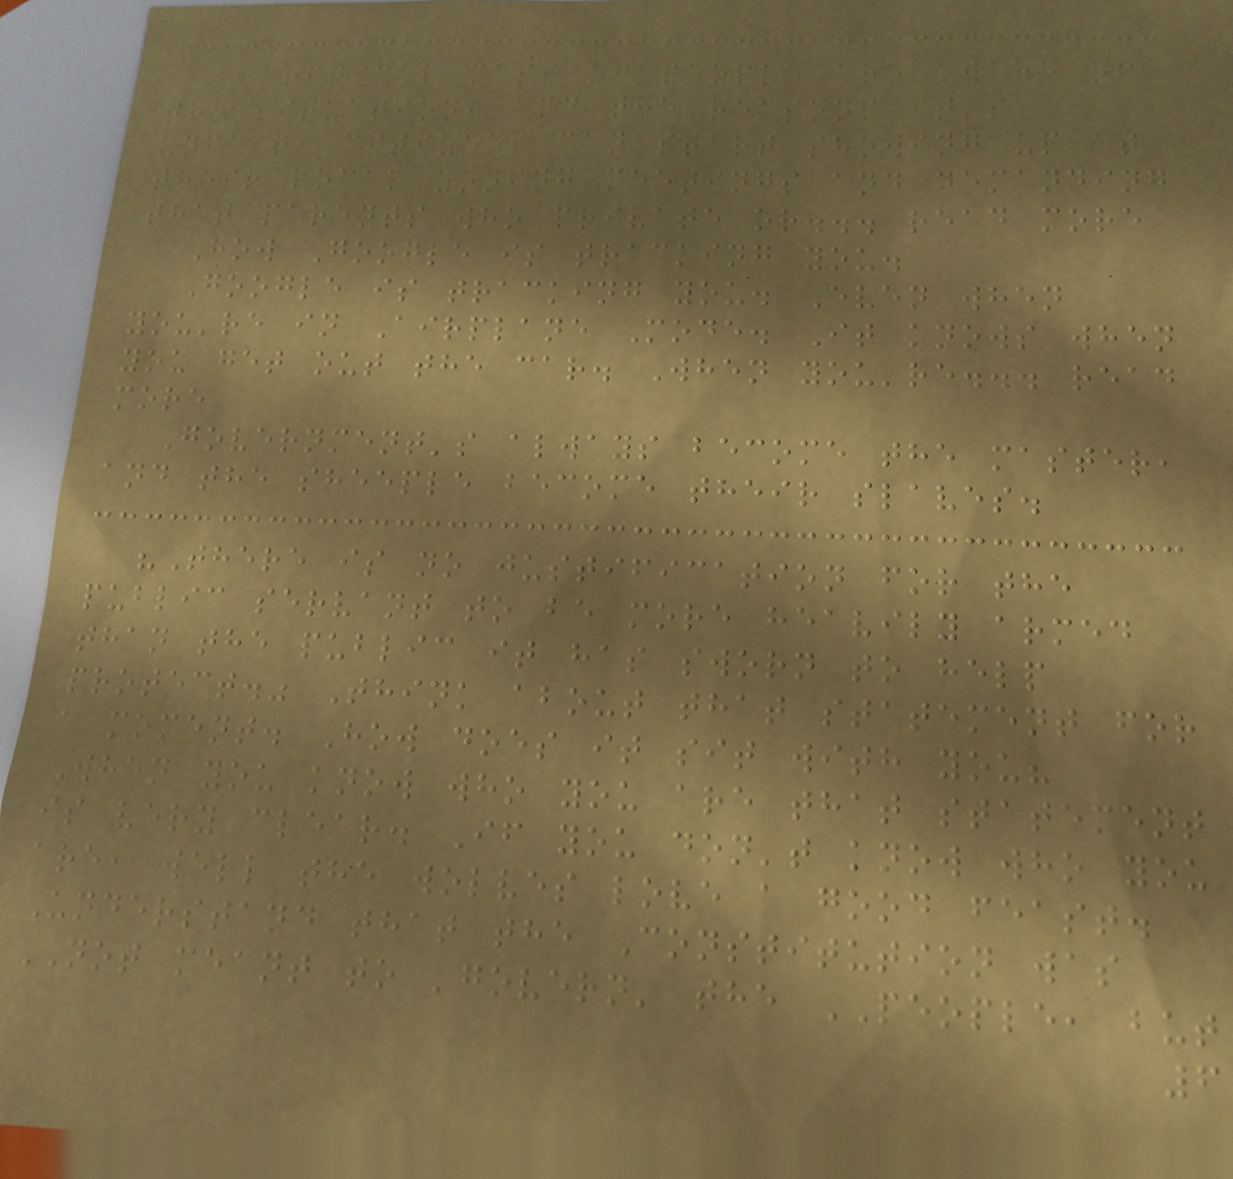a critical mass of people are aware of
the situation, and the reasons it's
unfair, citizens can start showing up at
their local zoning meetings and demanding
that parents who private or... read more
How Google is tracking you.
Google is tracking you. Even when
you're in Airplane Mode. It knows when
you get out the car. When you're... read
more
Government's always become the master,
and the sheeple become their slaves.
"There is no justification for the
public servant to be more heavily armed
than the public it has sworn to help
protect." Think about that statement for
a moment. How does it sit with you?
When you know who you are that statement
is very clear. If you don't know who you
are, well the wolves love a good feast.
Understand that the Constitution was
NOT meant to 'govern' the PEOPLE, but
6
